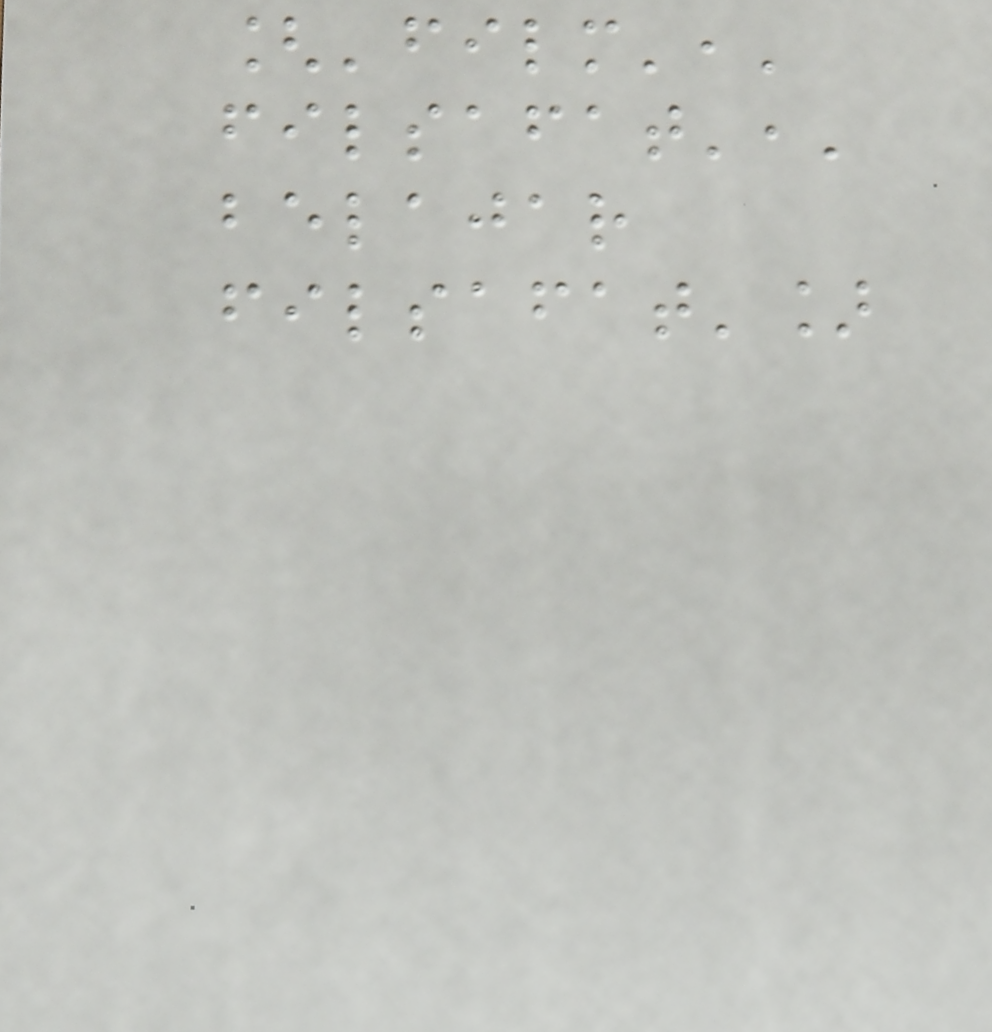['film','
filsafat','
belajar
filsafat']
